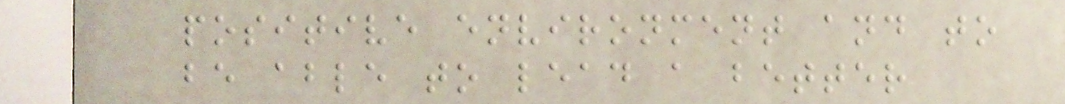positive environment and to
be able to lead a better
